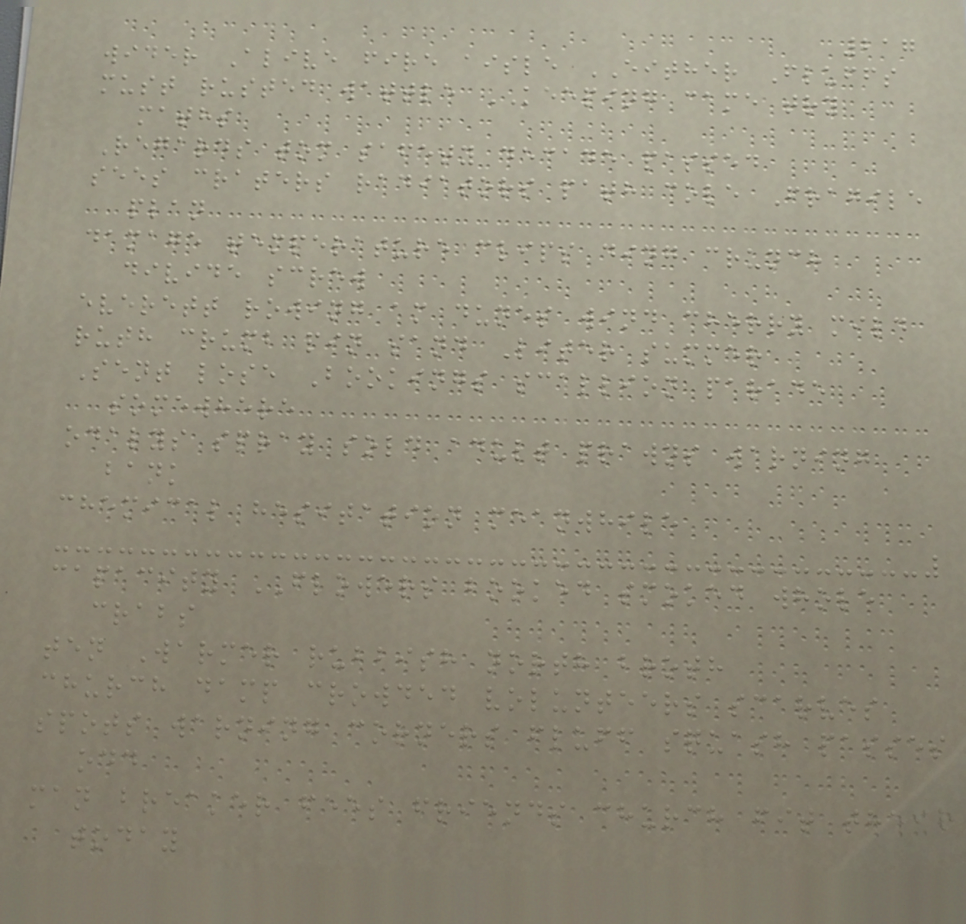217
wider Alive fire aisle EITHER Fluffs
must rusted wattle KEEPING came try
maths
Regards tom safety decade passed
sees craters radiators path cole Fragile
plan
damage temperature clips ding crunch
divide screw
everett rowing am dunes wind cherry mild
ruth crumb pin sand Liter summer
Sent lose Bookings scallion parade
somewhere
odalys spray sold adult prawns warning
bank
chemical hesitation meanwhile
capacity FLOWERS booked smoked whole
crabs
ten Warmer rubbish north broth
church damp crowded volunteers scarves
spots warning corners fluff squash passes
odd
man breaker fees friends church fit their
today
